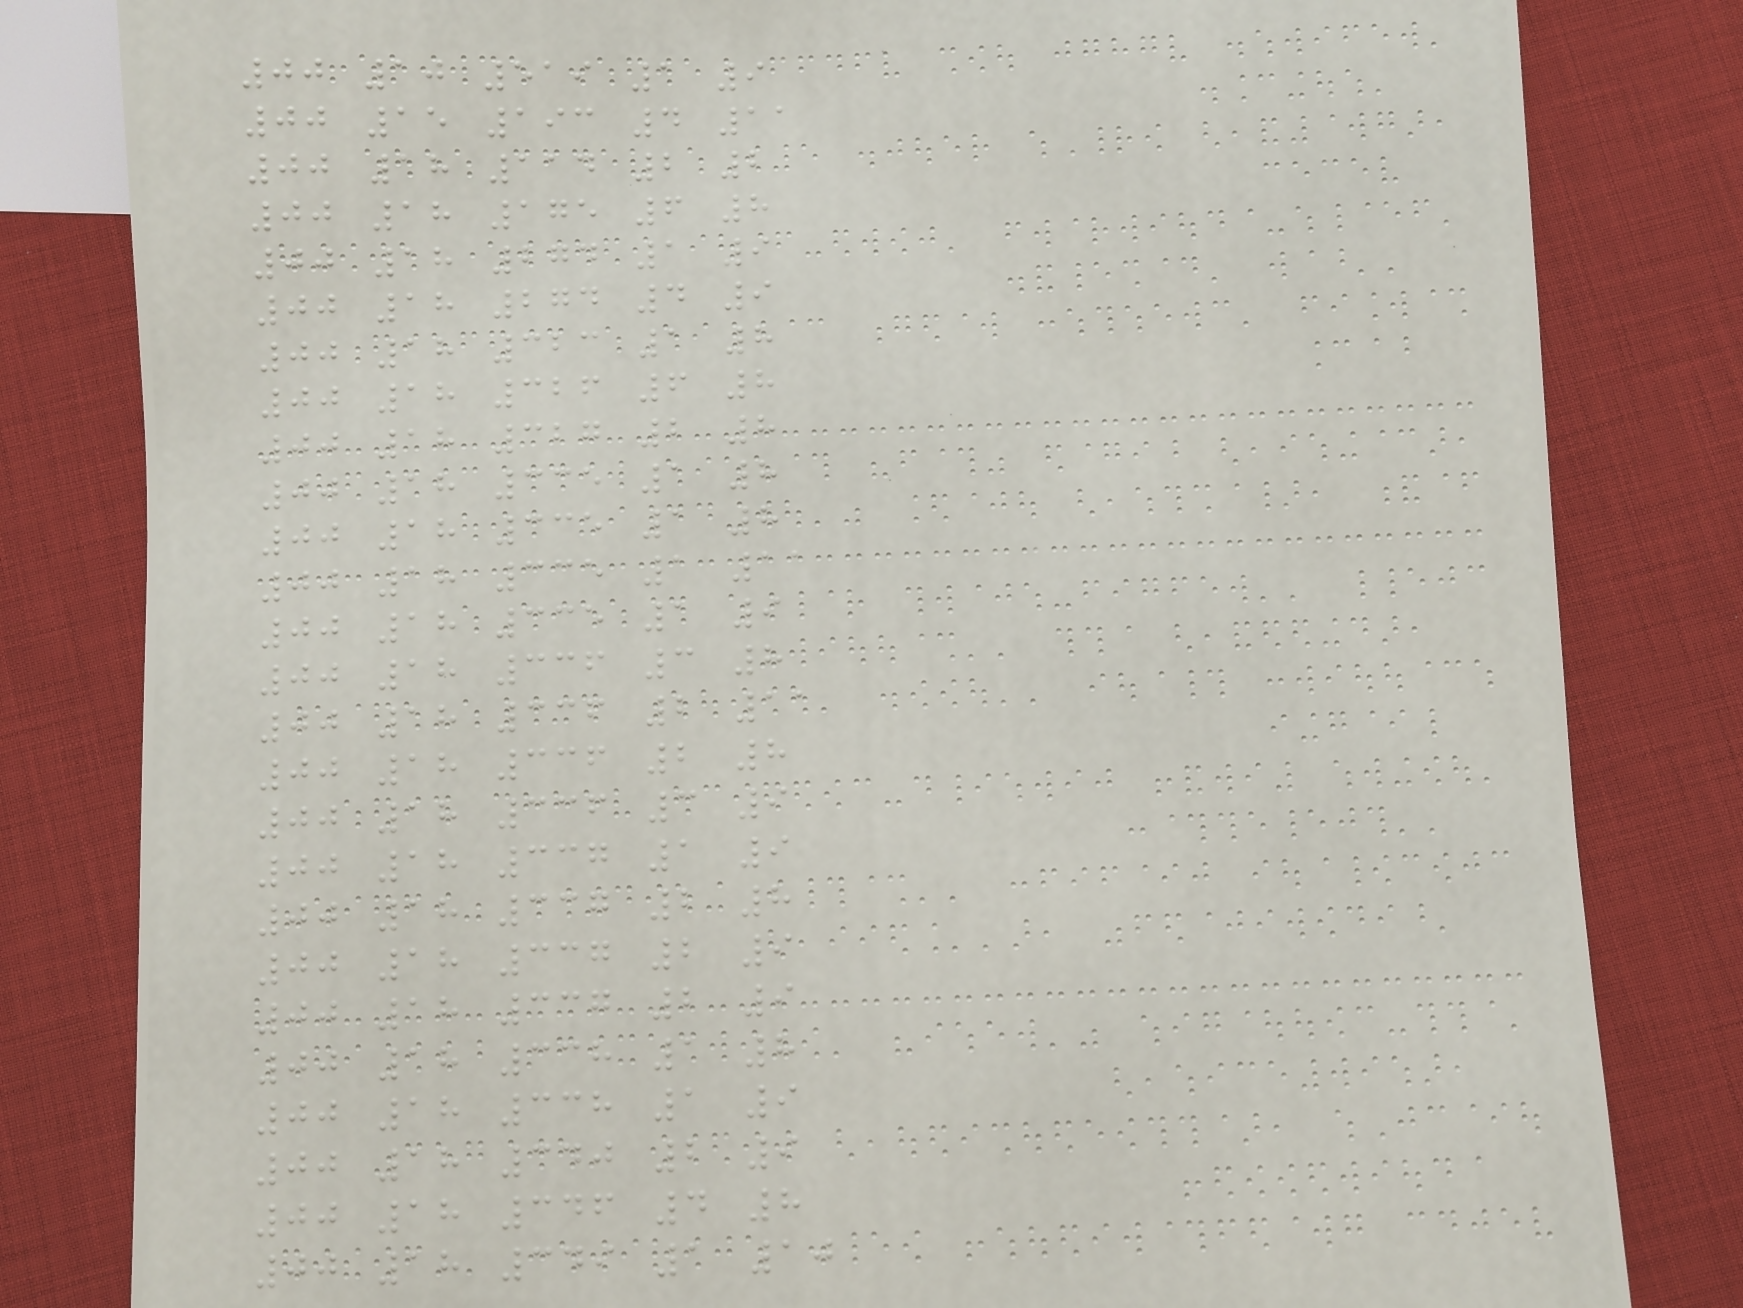00 10 519 1 9
00 15 193 4 11
00 18 114 2 2
00 18 175 6 8
00 18 274 1 9
00 18 274 4 9
00 18 323 1 8
00 18 326 6 8
00 18 327 2 8
00 18 335 1 8
00 18 335 1 8
00 18 335 1 11
00 18 335 1 9
00 18 336 3 8
00 18 336 2 11
00 18 336 2 8
00 18 336 3 9
00 18 337 1 9
00 18 337 2 8
00 18 337 2 9
00 18 337 2 9
00 18 338 1 8
00 18 338 1 9
00 18 340 2 9
00 18 346 4 8
00 18 349 1 10
